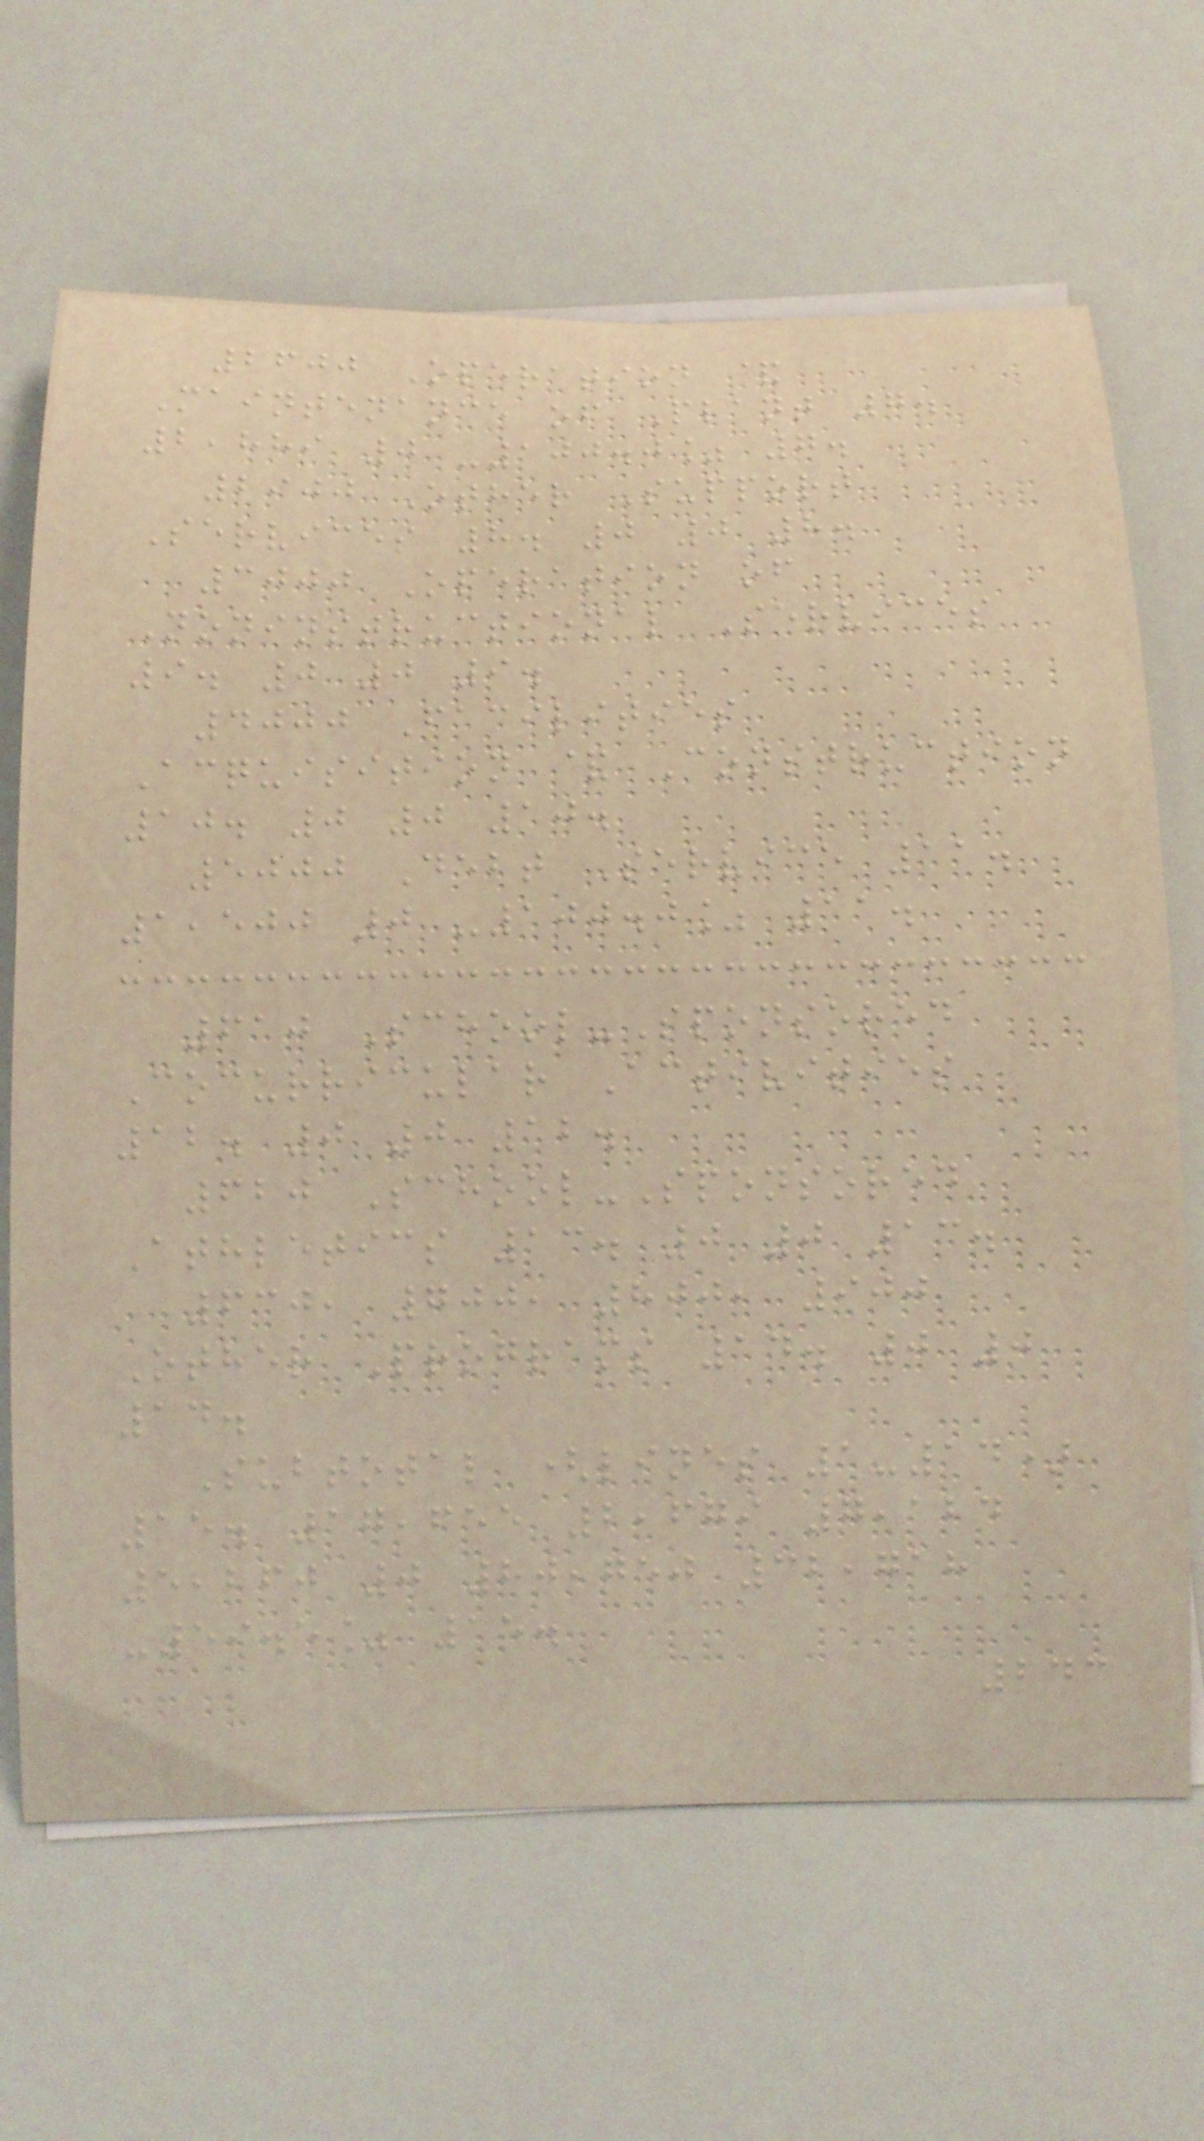2600 Operation &
Maintenance of Plant 7.
2,889 0 -100.0% 7.
2900 Other Support
Services 8. 0 0 8.
3000 Operation of
Noninstructional Services
9. 0 0 9.
4000 Facilities
Acquisition & Construction
10. 0 0 10.
5000 Debt Service 11.
1,500 0 -100.0% 11.
610 School-Sponsored
Cocurricular Activities
12. 0 0 12.
620 School-Sponsored
Athletics 13. 0 0 13.
630, 700, 800, 900
Other Programs 14. 0 0
14.
Subtotal (lines 1-14)
15. 17,655 2,679 7,124
5,260 0 80,750 32,718
-59.5% 15.
243
